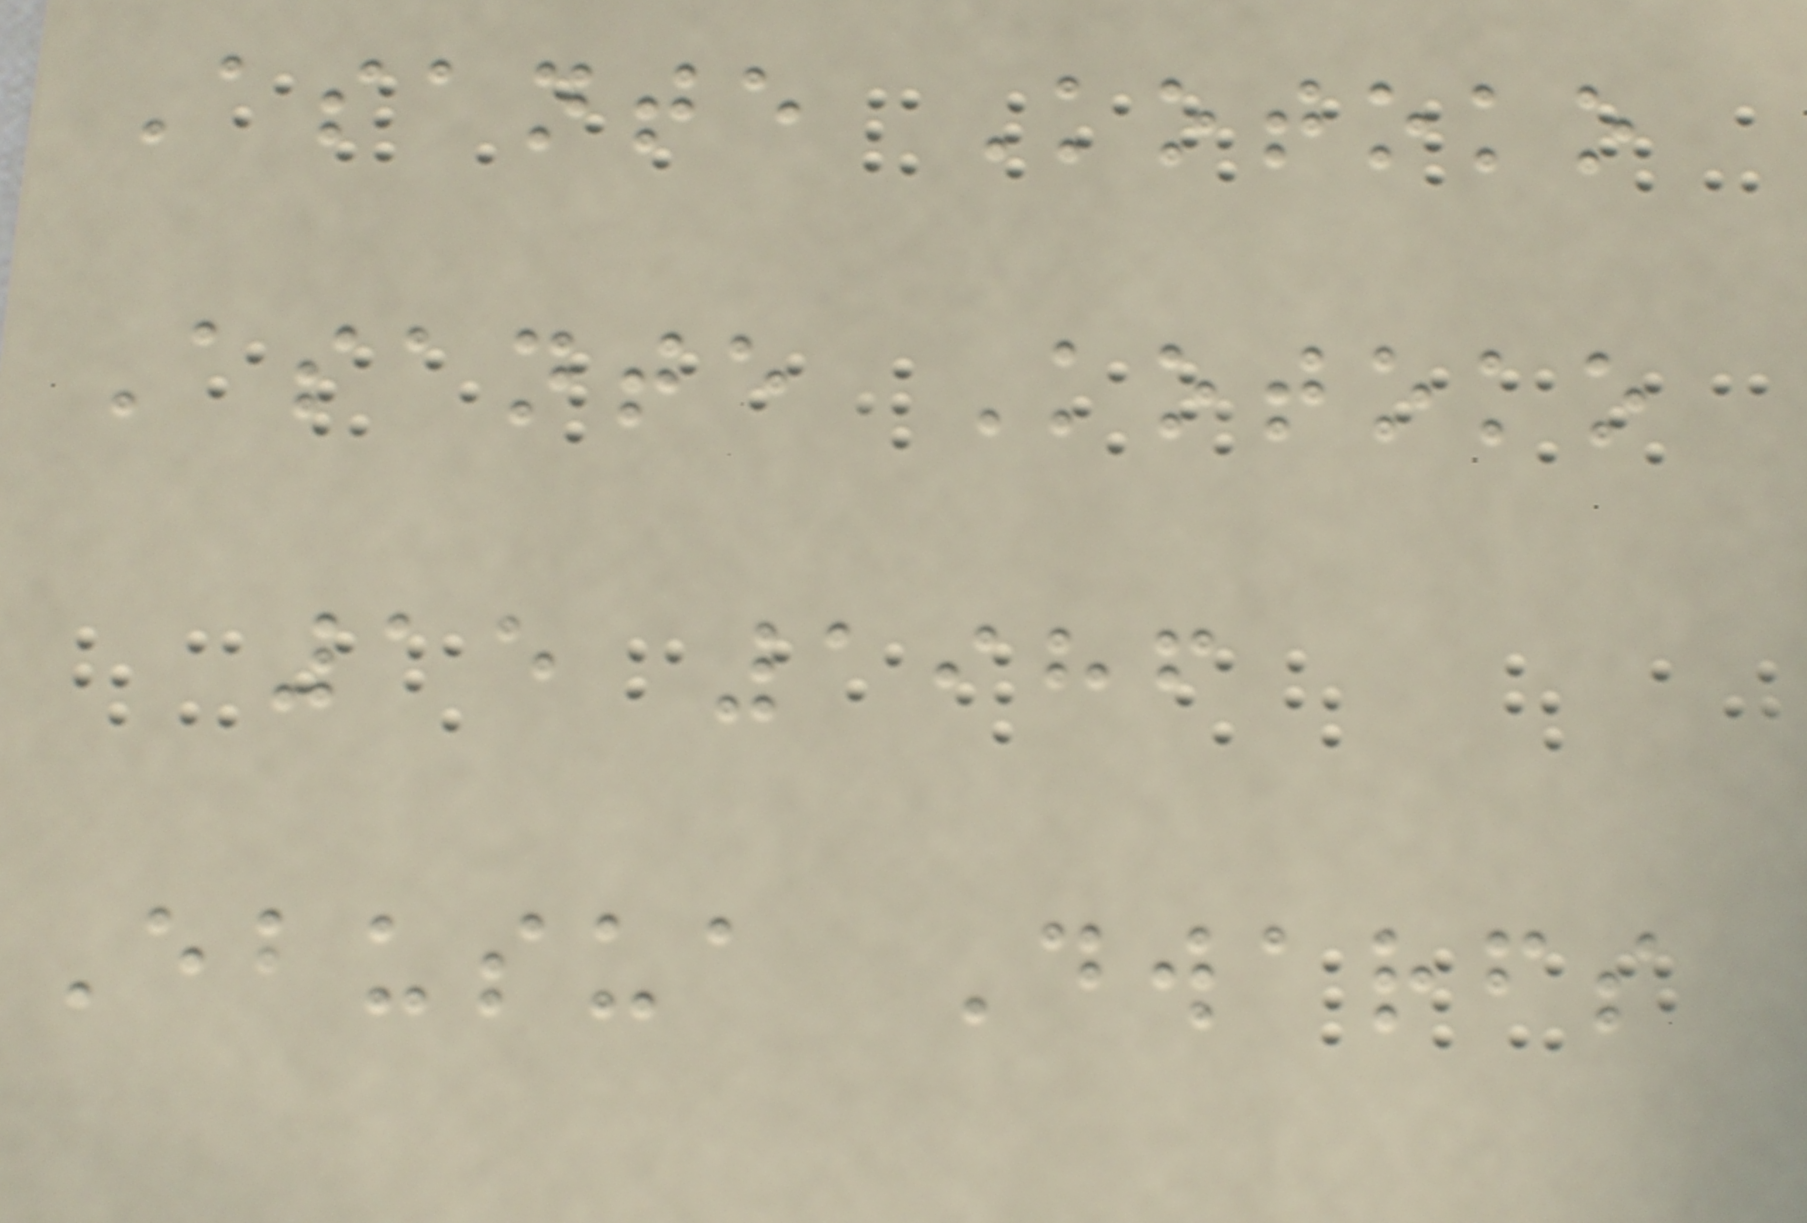Asante Kotoko
Asante Kotoko
15 1986
Ebusua Dwarfs
